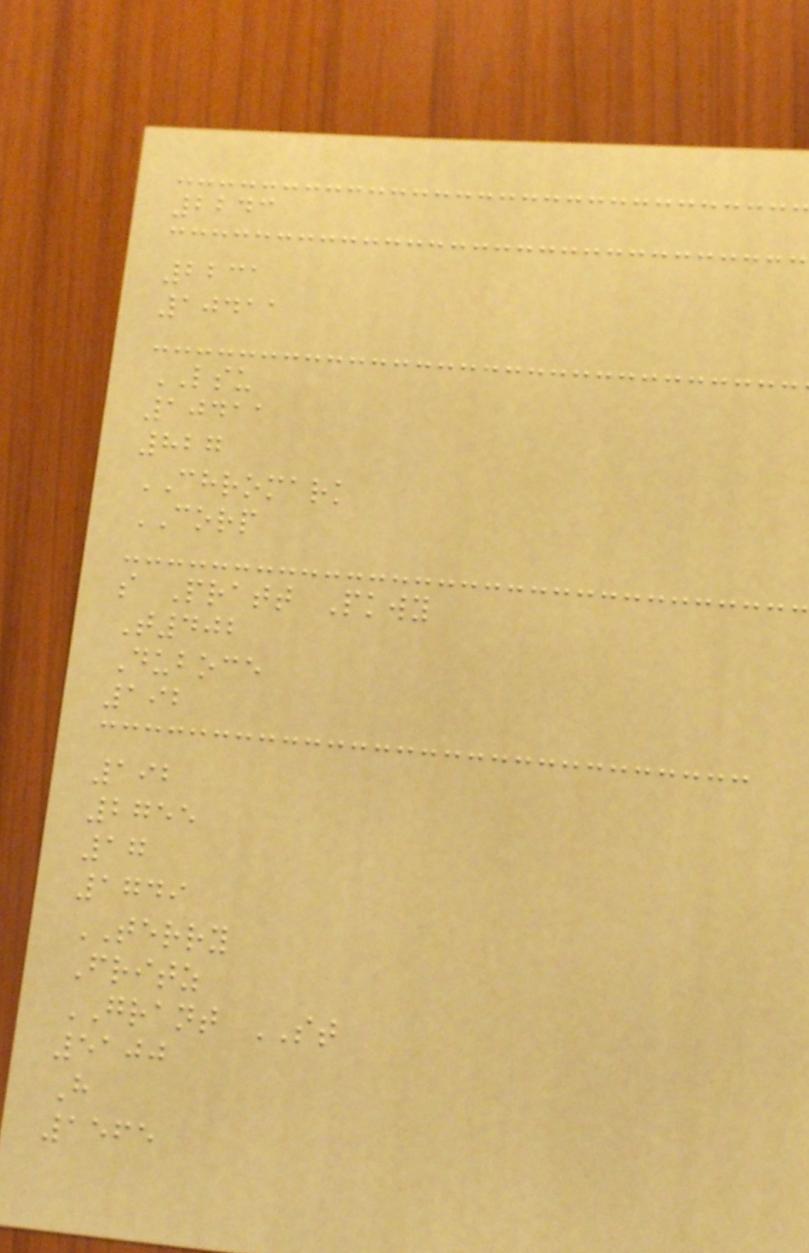2243
2231
10411
LSU
10411
827
CHROMARK
CORP
s Pratt Pkwy
T402
Duboce
192
192
2755
17
1749
TERRY
Fritz
GRANT ST
5100
H
1565
